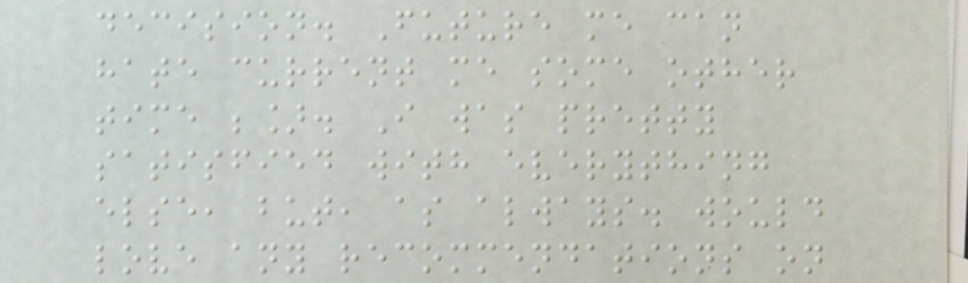decision. Future me can
hate current me some other
time ;]. I was pretty
satisfied with everything
else, but, as always. would
love any recommendations on
